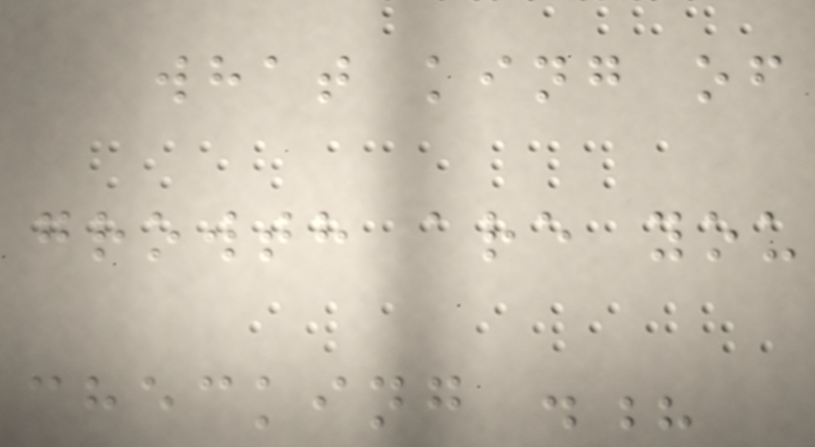what king of
growth are you
checking .?
